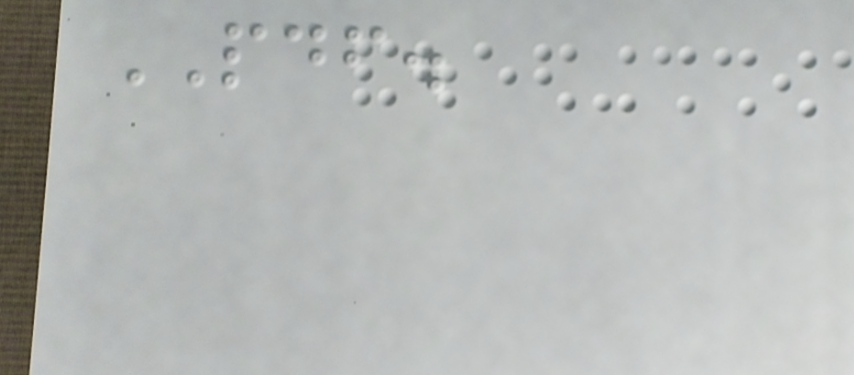PDF.
